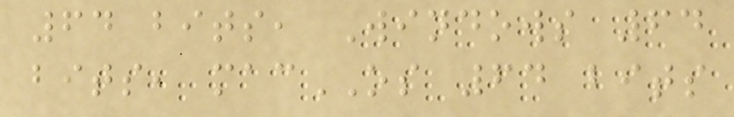64 bits, Windows 64
bits, macOS 64 bits
